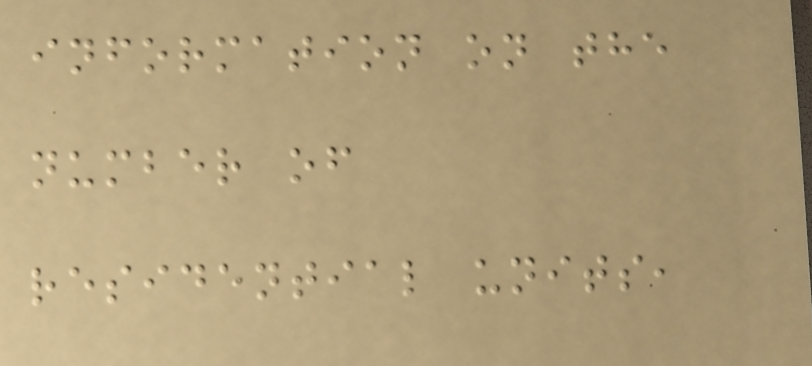information on the
number of
residential units,
